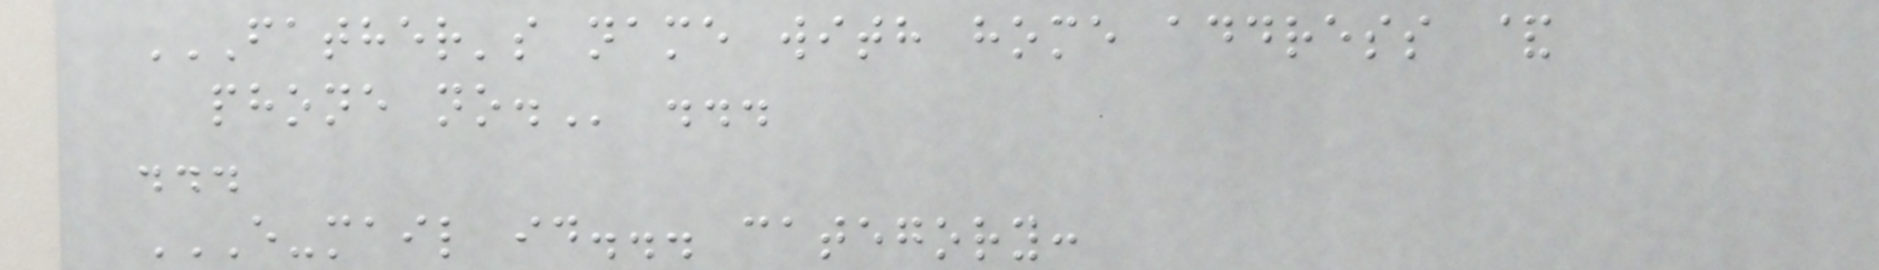FATHER'S NAME WITH HOME ADDRESS &
PHONE NO. ...
...
E-MAIL ID... CATEGORY:
